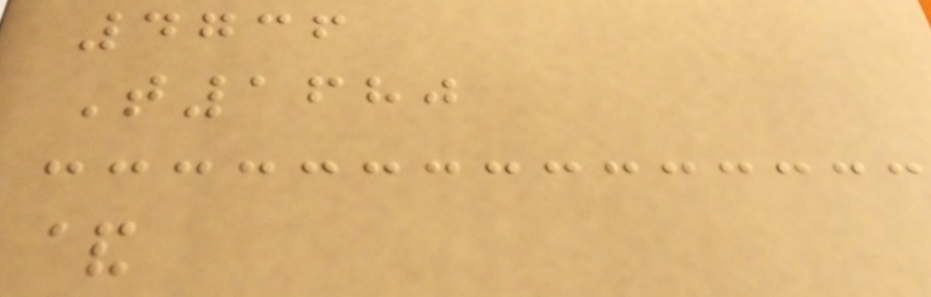4736
T1680
&
